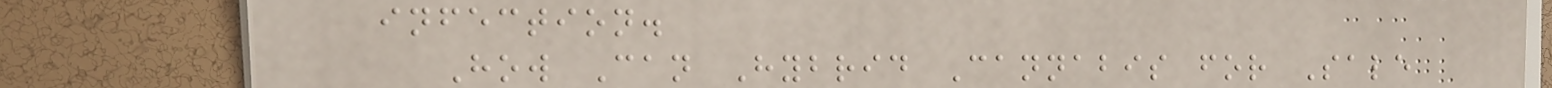infection.
How Can Hybrid Cannabis for Sale
